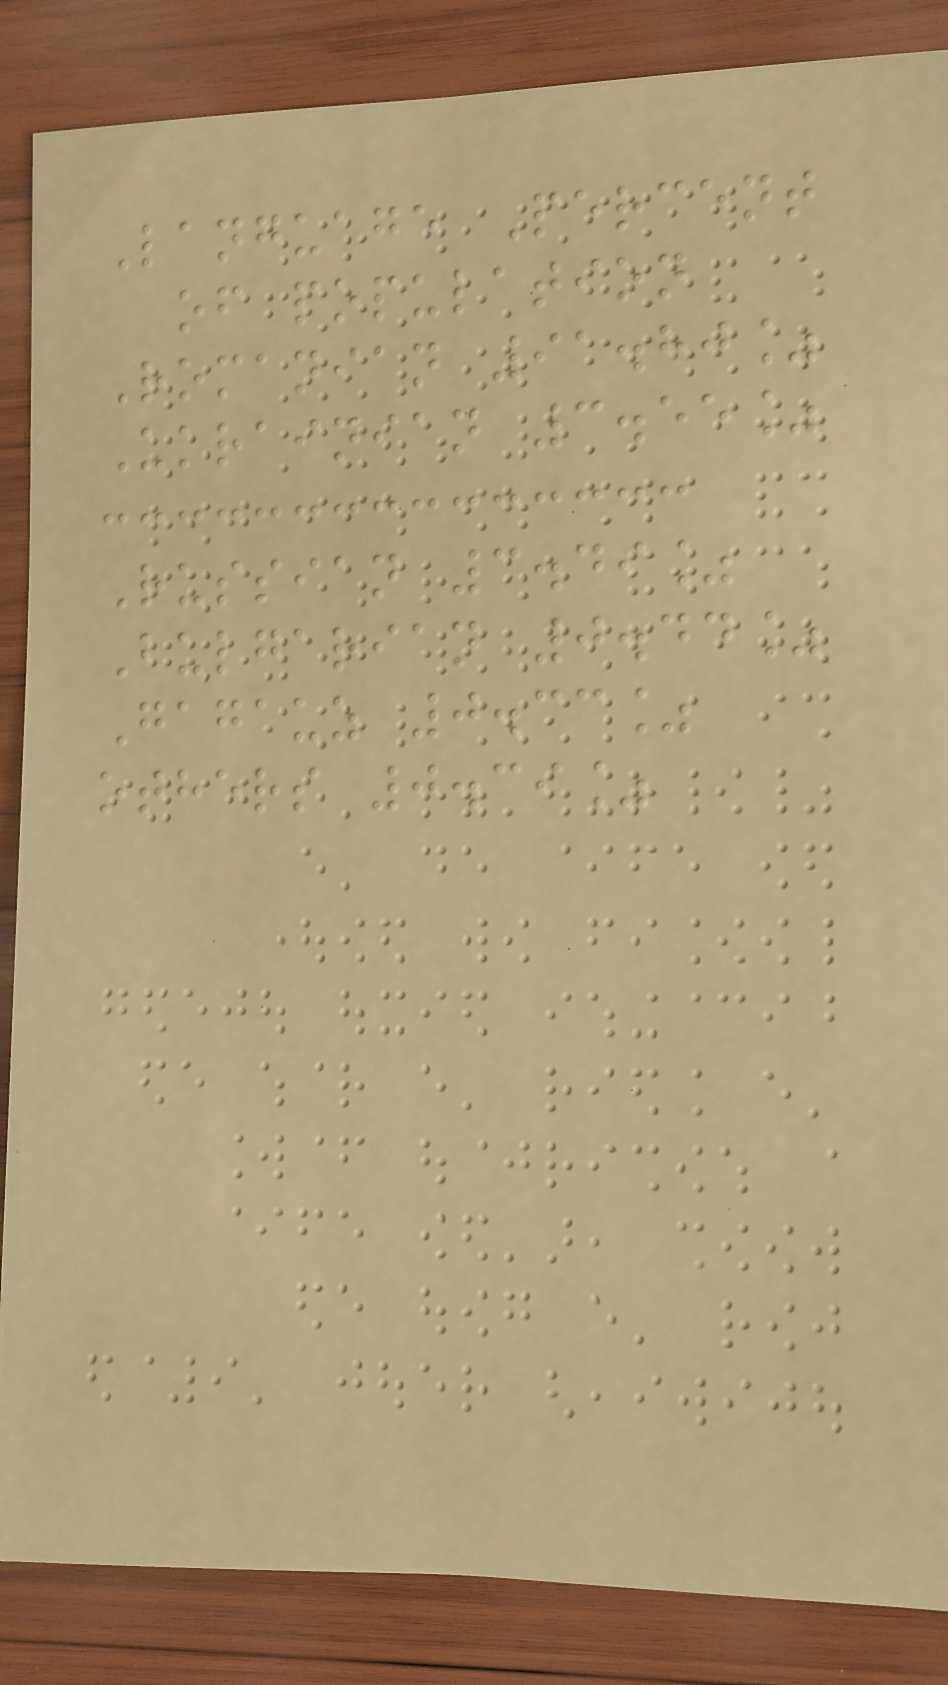Language Percent
of population
Romanian 91.80%
Ukrainian 3.55%
Russian 3.49%
Bulgarian 0.44%
Gagauz 0.33%
others 0.39%
